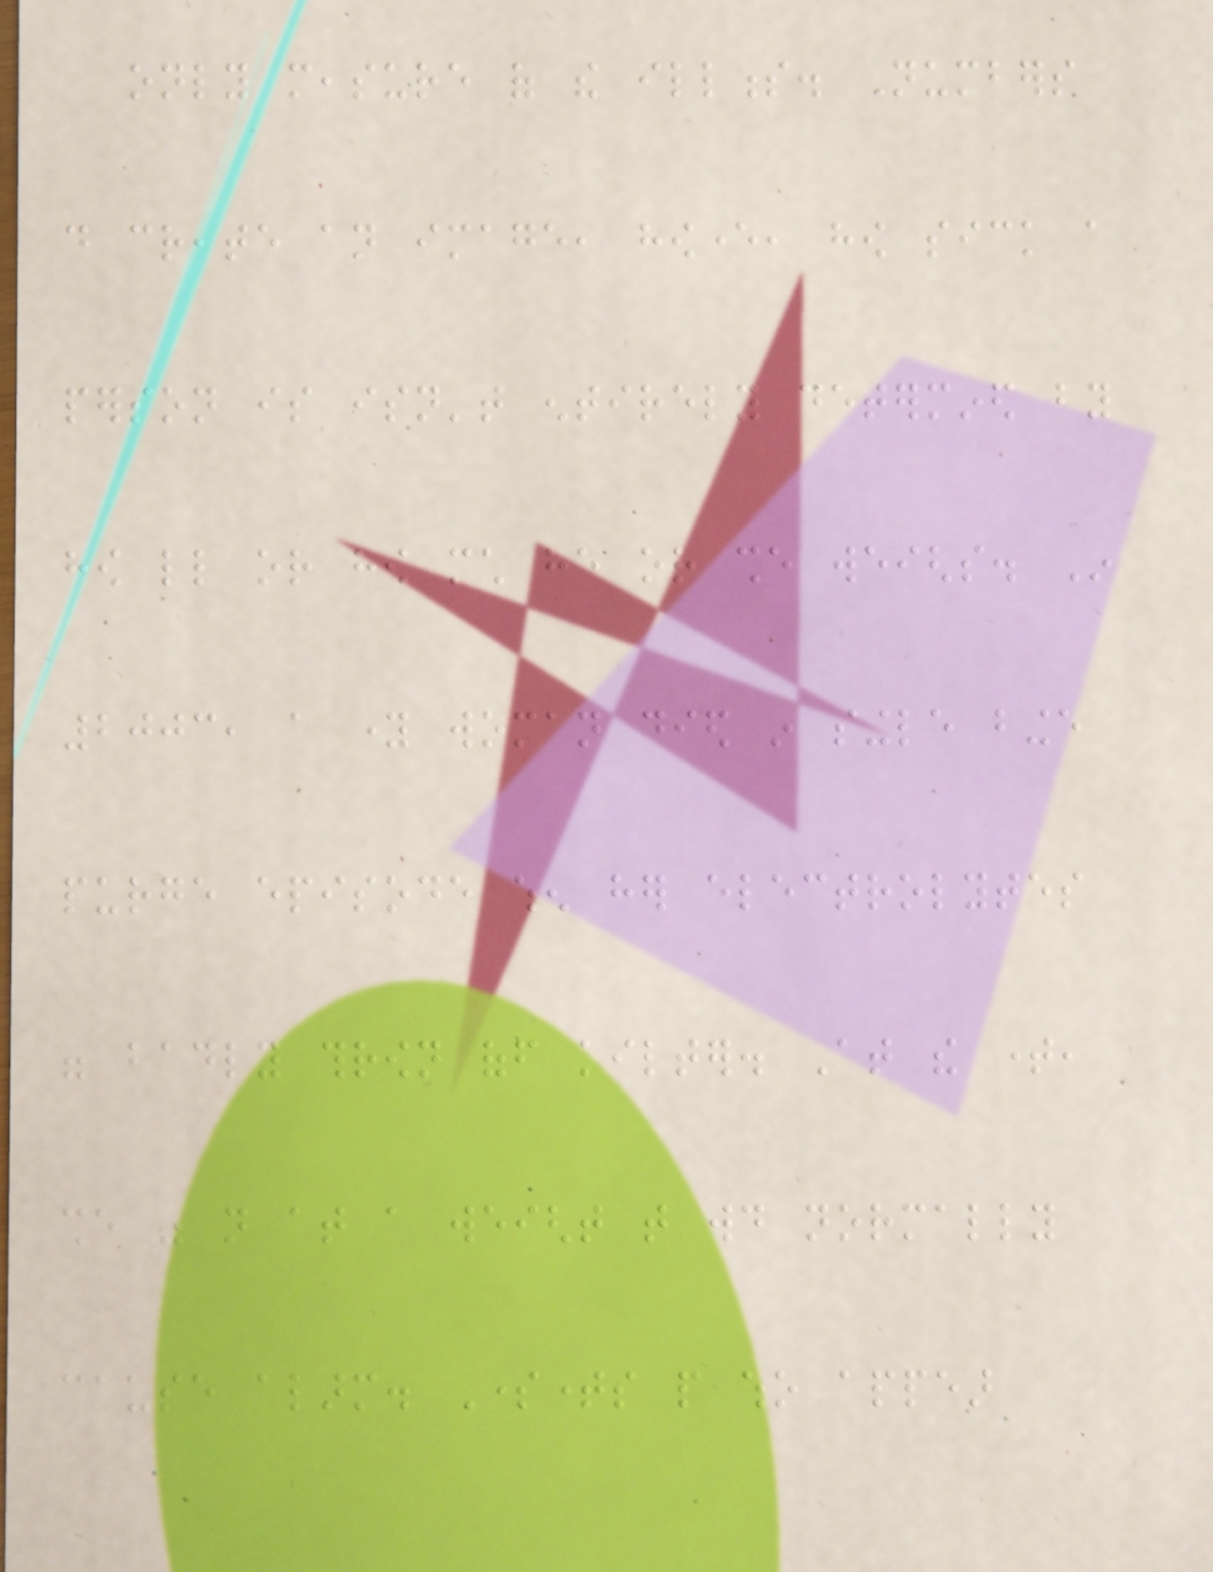only measure of the illness. Numbers
do create an image, however, how sick a
person is isn't entirely determined by
how little or how much he or she weighs. In
2003, a young woman died in single binge
purge episode when her electrolytes
were badly thrown off kilter. At the time,
she was not at a weight that would normally
cause alarm. Sometimes people who appear
